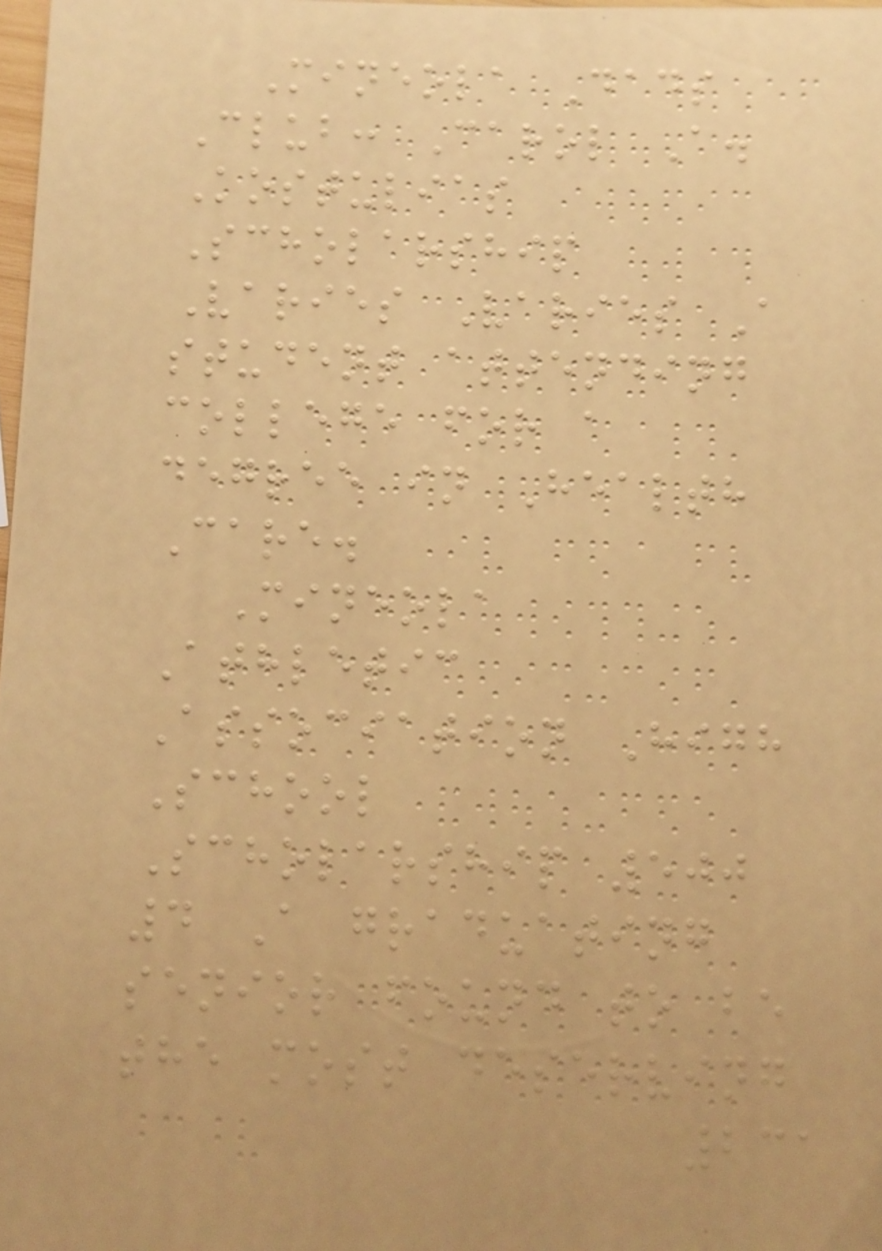Mineola Dads
Club: Carol A.
Kostulias
Scholarship
Varies Varies A
student attending
college for a
degree in Health
Care.
Mineola
Athletic
Association High
School
Scholarship 500
4 A graduating
senior found to be
the most deserving
231
